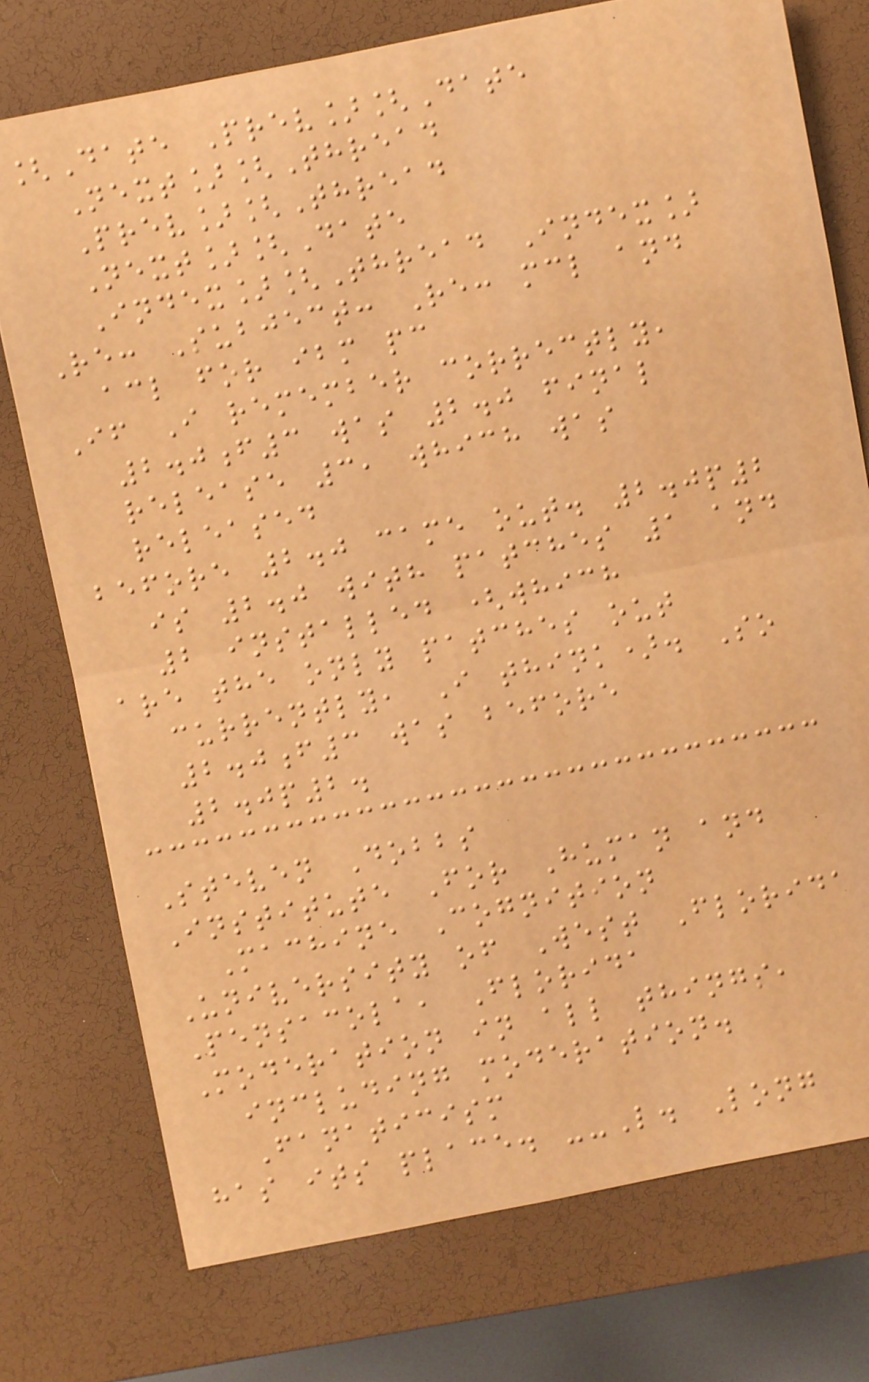[Date Prev][Date
Next][Thread
Prev][Thread
Next][Date
Index][Thread Index]
Re: Subject: Re: mcl and
acl for ibm pc
If I remember correctly,
2.0f3 was 2.0 final
release 3, which was
released
before 2.0 came out. 2.0p2
is 2.0 with patches 1 and
2 installed (which
are the only patches out
currently, I think). So
2.0f3 was before
2.0p2.
Steven Dobbs
Institute For Human and
Machine Cognition
University of West Florida
Pensacola, Florida
Moderation in all things,
including moderation.
Fanaticism
has its place. --L. Long
